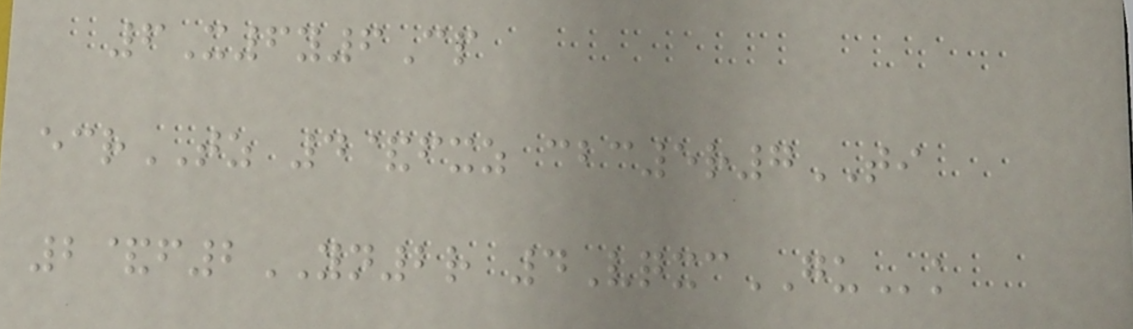6X6y6Cp
ecrTZ 4&fxz cbc5r7TI
2&f2YN2r 4VqxcGUk
